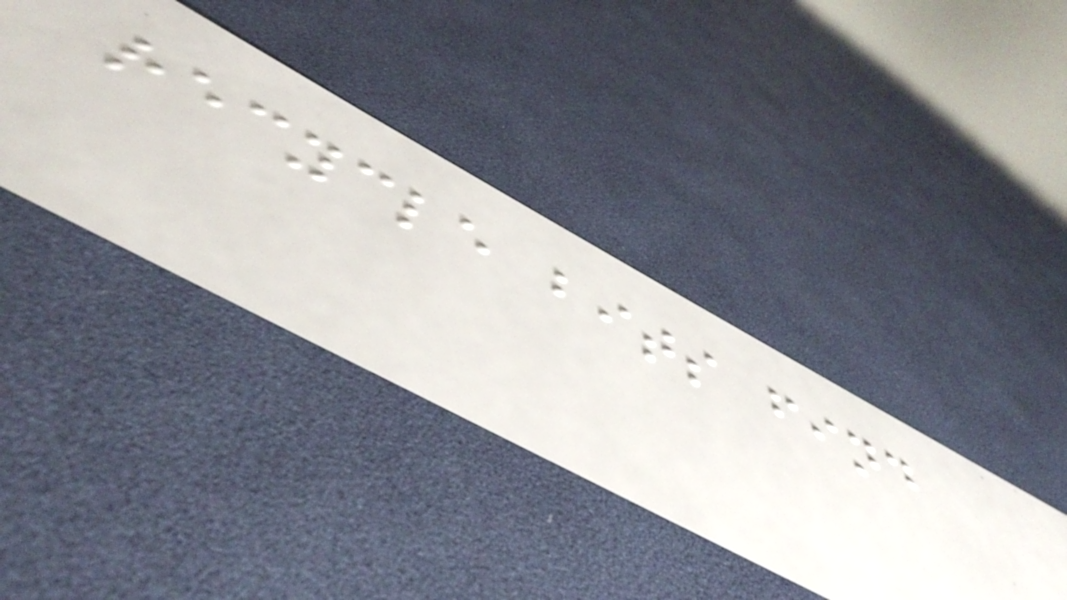recycle bits find
